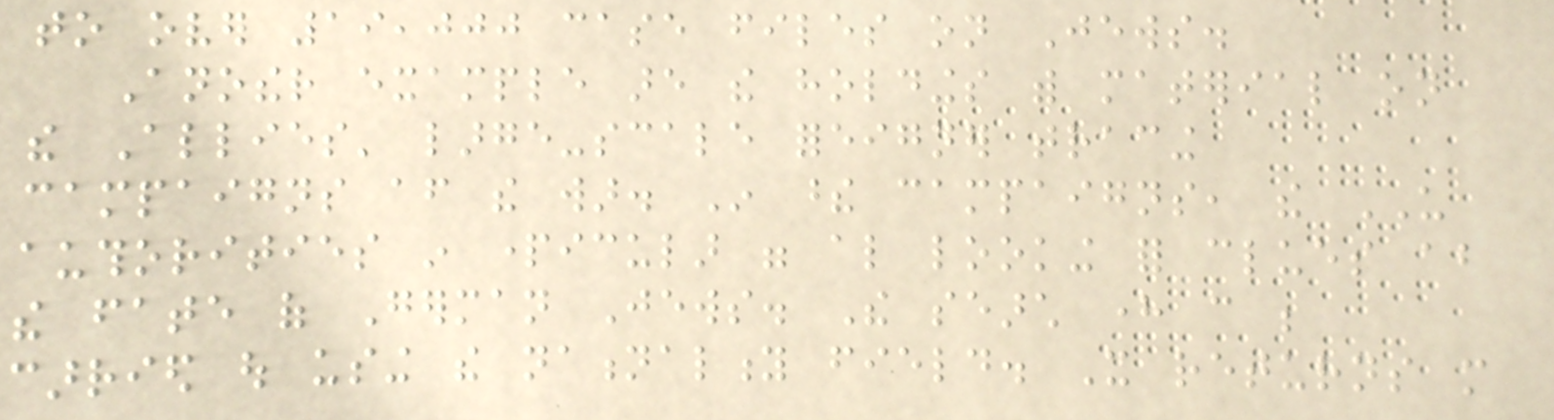to over 19,000 case files on Jews.
Another example are the holdings with material on
the Allies' large-scale foreigner tracing
campaigns after the war. In these campaigns, the US
authorities in particular were also looking for clues about
the fate of German Jews. The search here can be
carried out using the nationality field. It returns more
